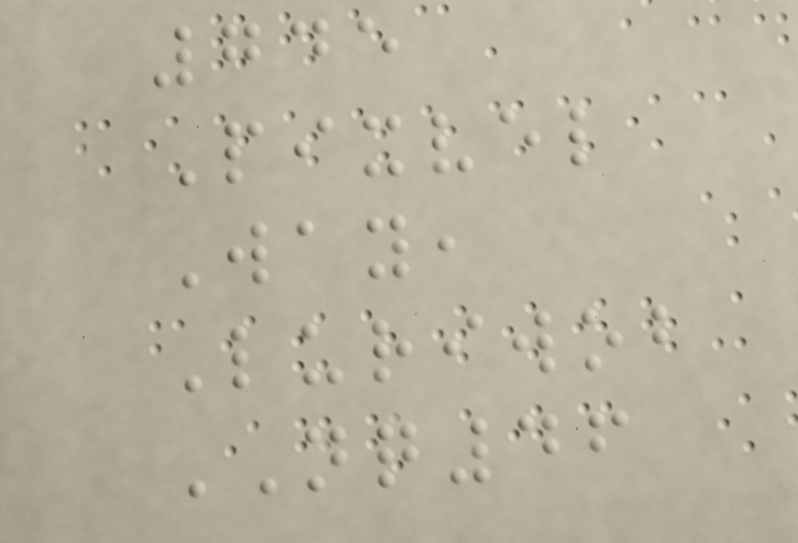745
Pixvel
Way,
Luriwob
NQ46
